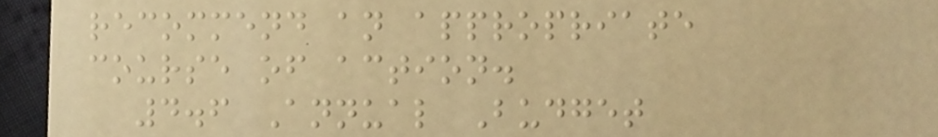recommend an appropriate
course of action.
4.6 Annual Budget
